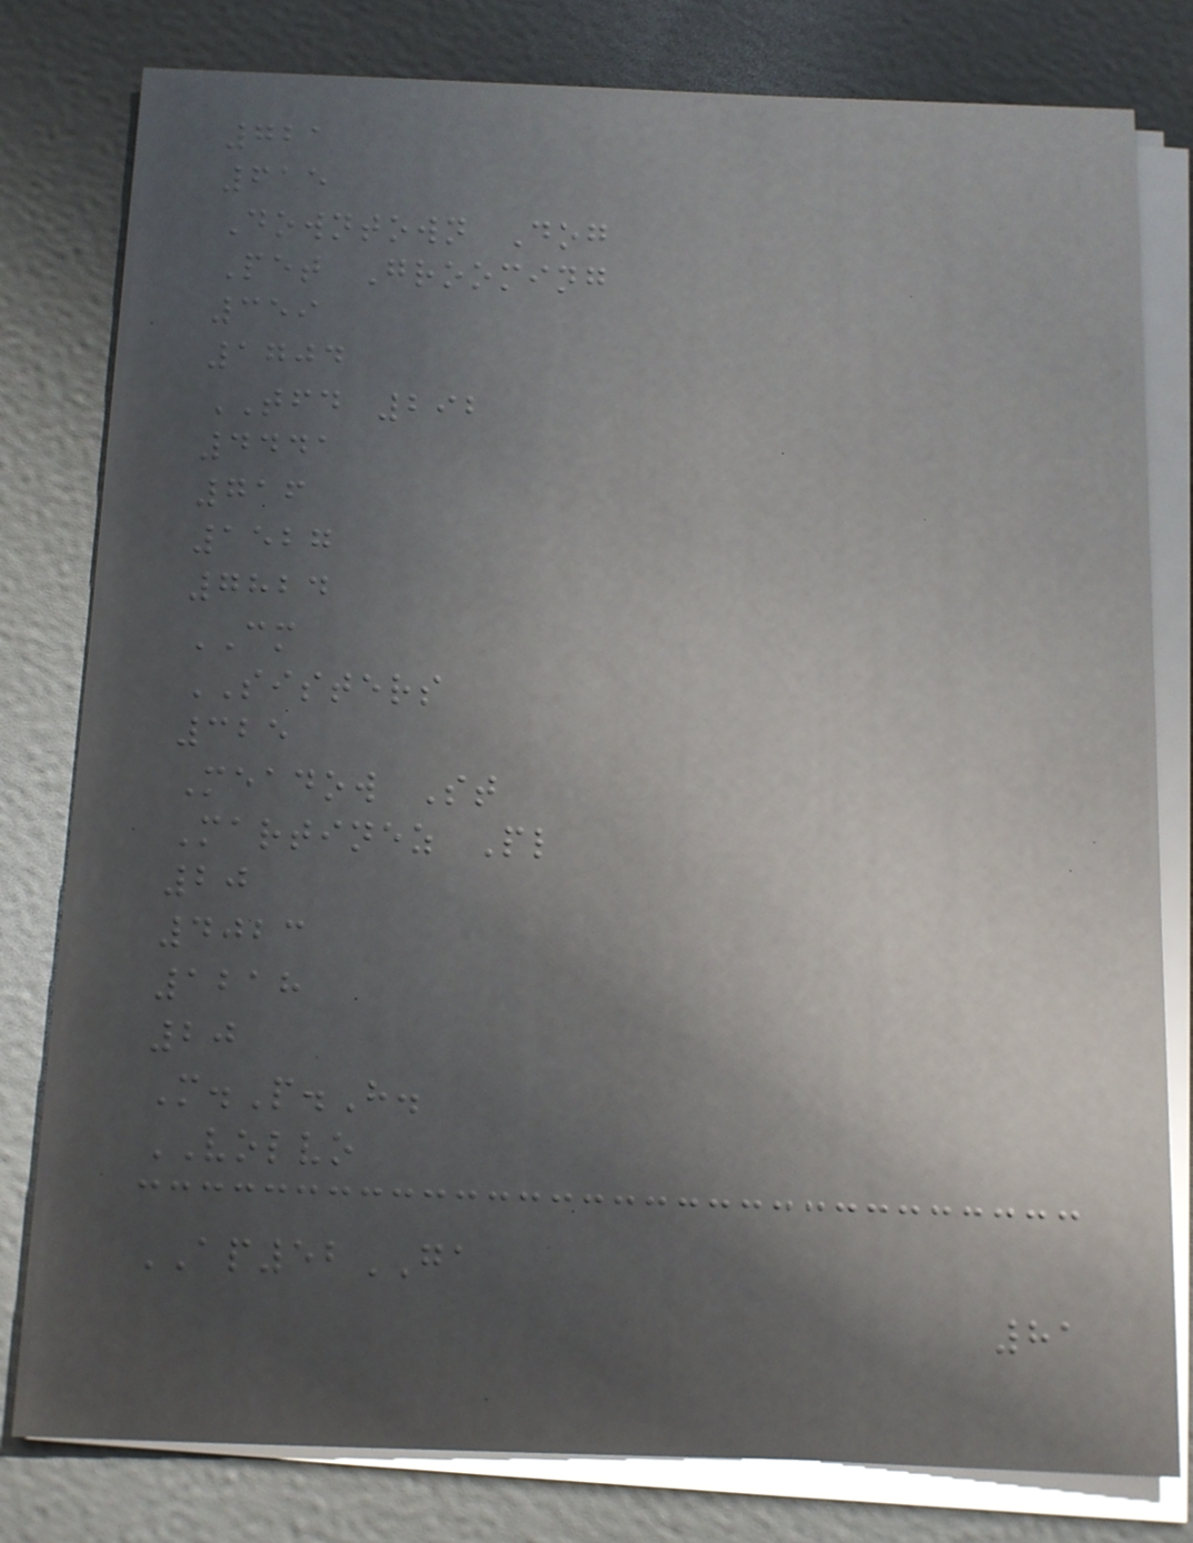721
615
Downtown Dog
Pet Grooming
359
1704
TFD 292
4441
716
1527
7824
CM
SISTERS
325
Meadow St
Martinez Pl
20
4023
1218
20
M.P.H.
VOLVO
AP52GA
81
